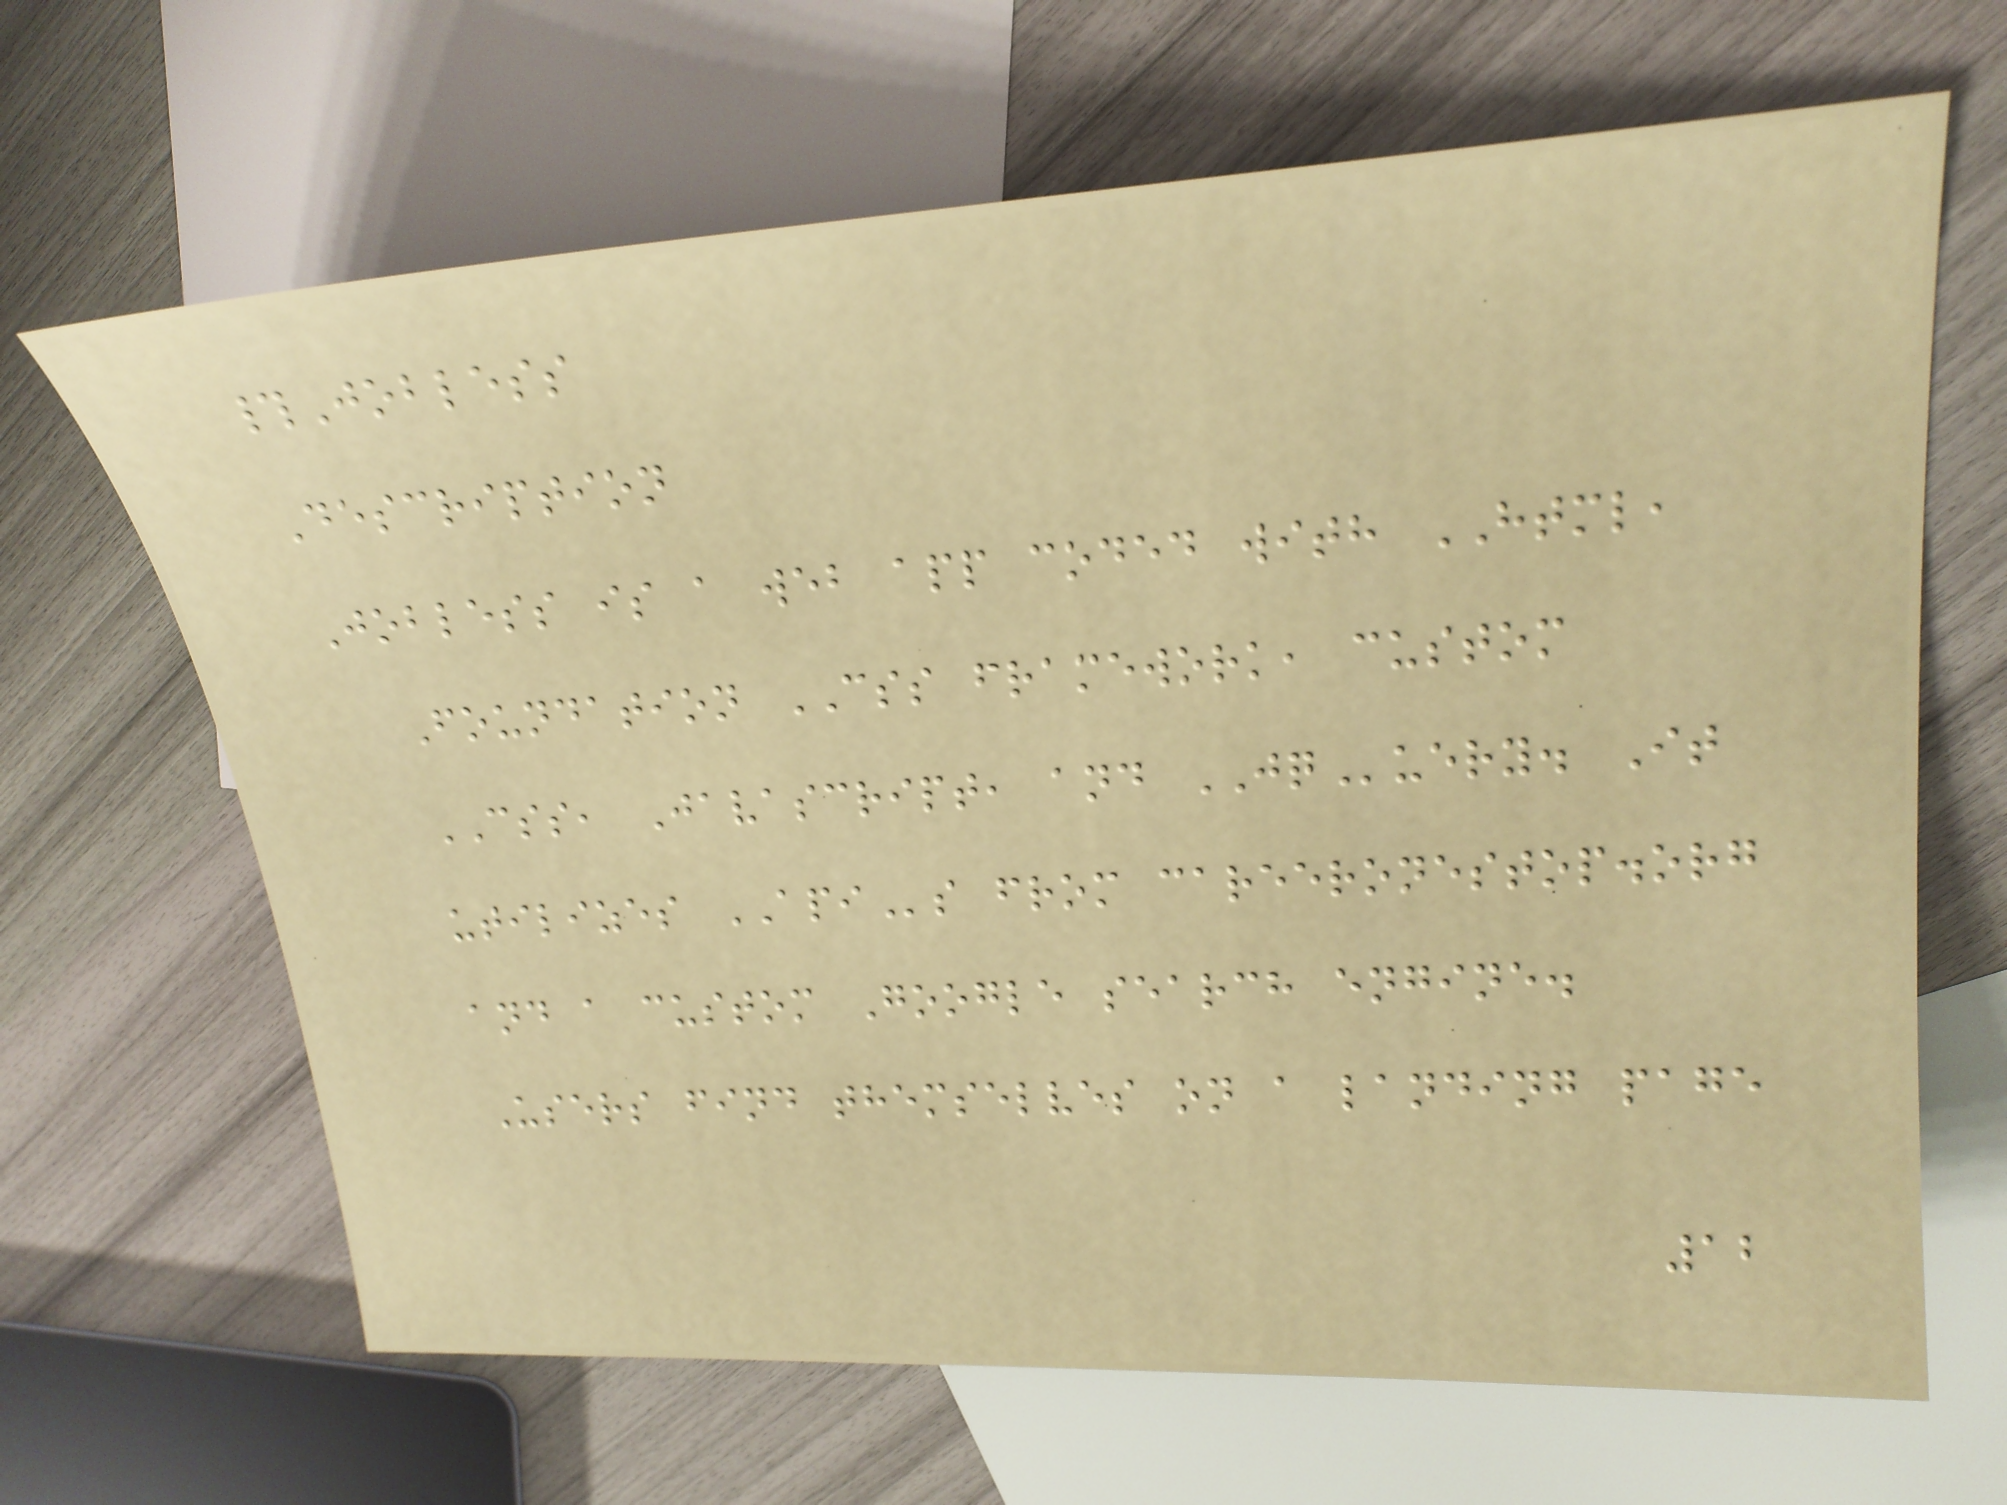#Jobless
Description
Jobless is a web app coded with HTML,
Foundation CSS framework, custom
CSS, Javascript, and JQuery. It
utilizes APIs from careeronestop.org
and a custom Google search engine.
Users find themselves on a landing page
12
